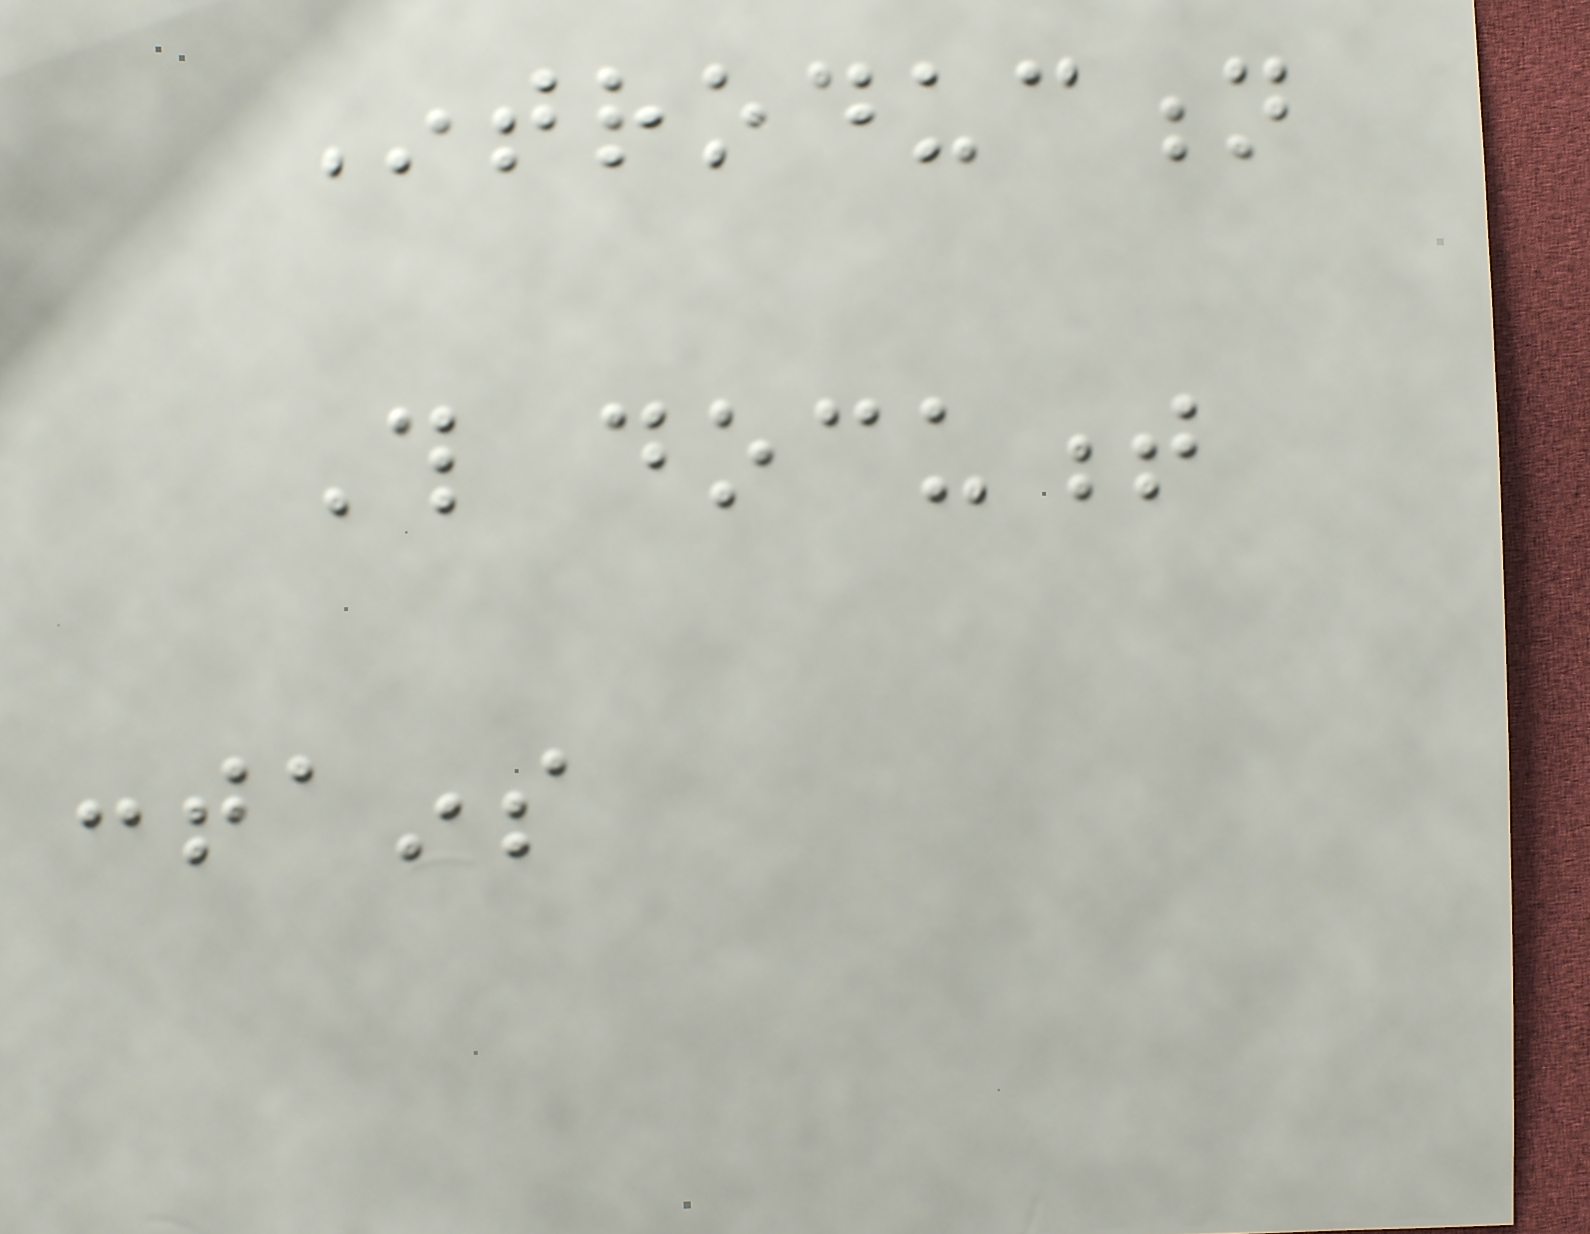Introduction
This document
contains
